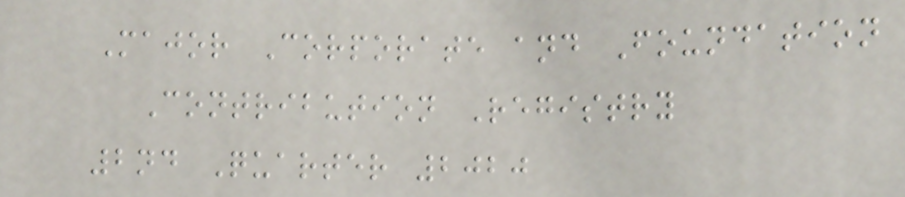Major Corporate and Foundation
Contribution Registry
2nd Quarter 2020
